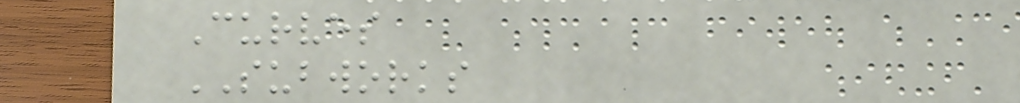Curves
SUBWORKS
